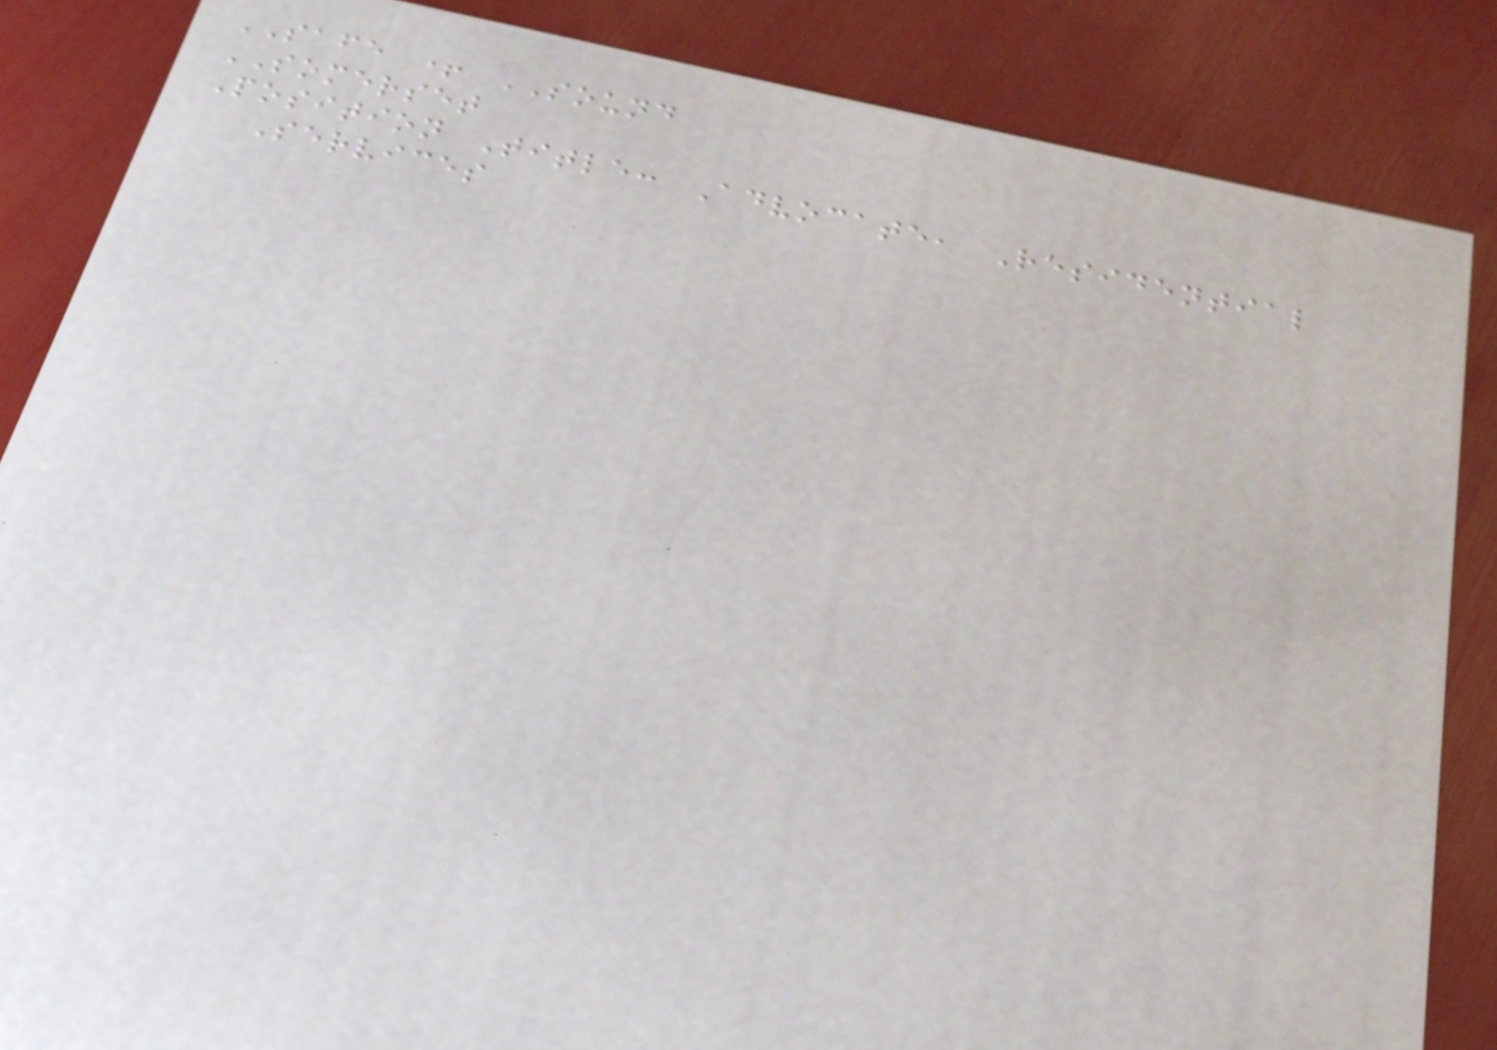SAFE + SOUND
SOMERSET
Position Title: Advocate, Residential
Services
